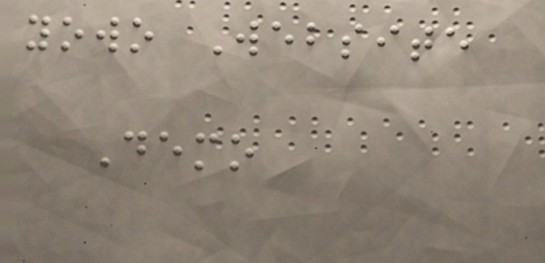yowo Website
Demo
